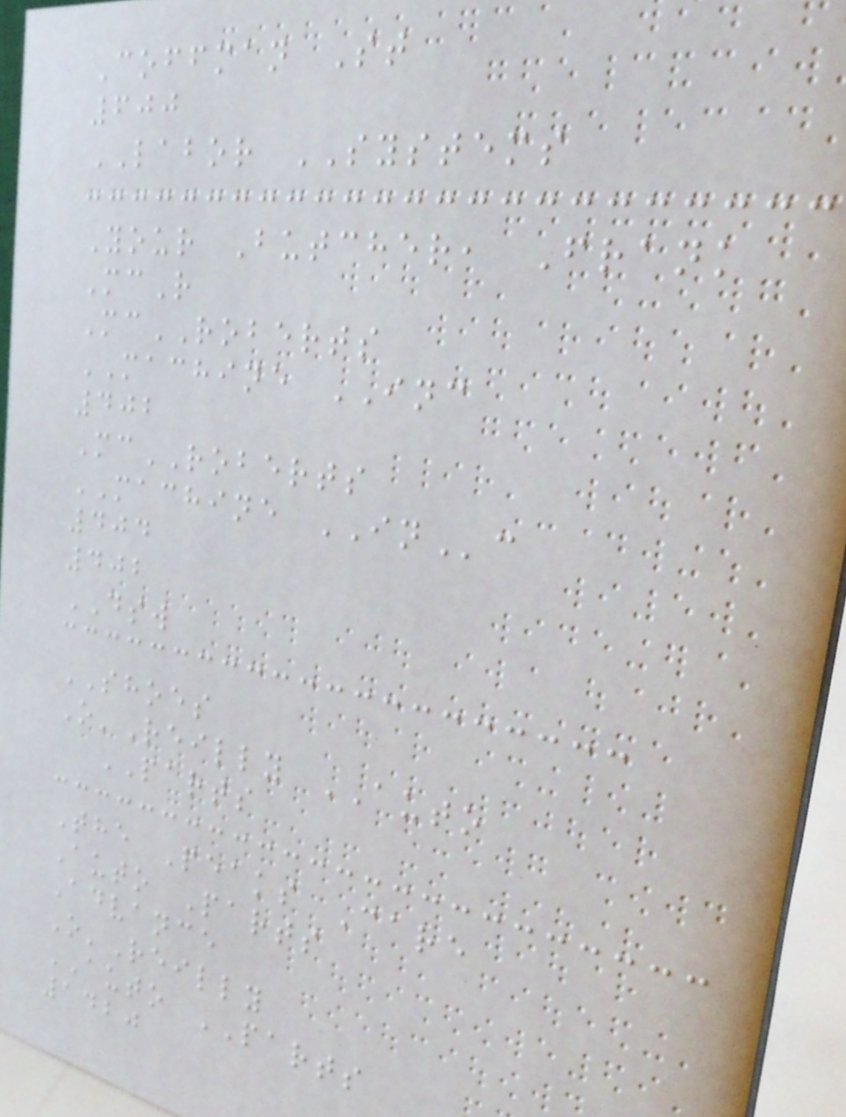Coffman St
600
LABOR SYSTEMS
Your Butcher, Frank
McR
McROBERTS
MACHINE INC
402
McROBERTS
MACHINE INc
404
402
DSW
SHOES
O'Reilly AUTO
PARTS
The Peaks Care
Auto Parts
Advance
O'Reilly
AUTO PARTS
1420
